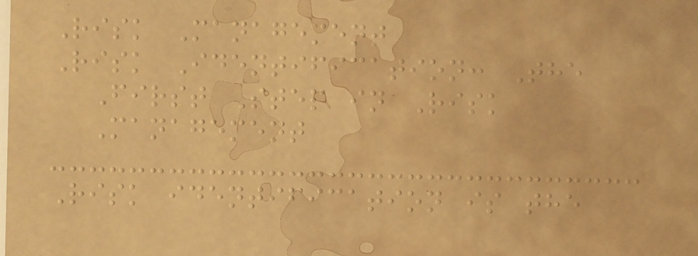Risk Management
Risk Identification: The
First Step in Risk
Management
Risk identification is the
